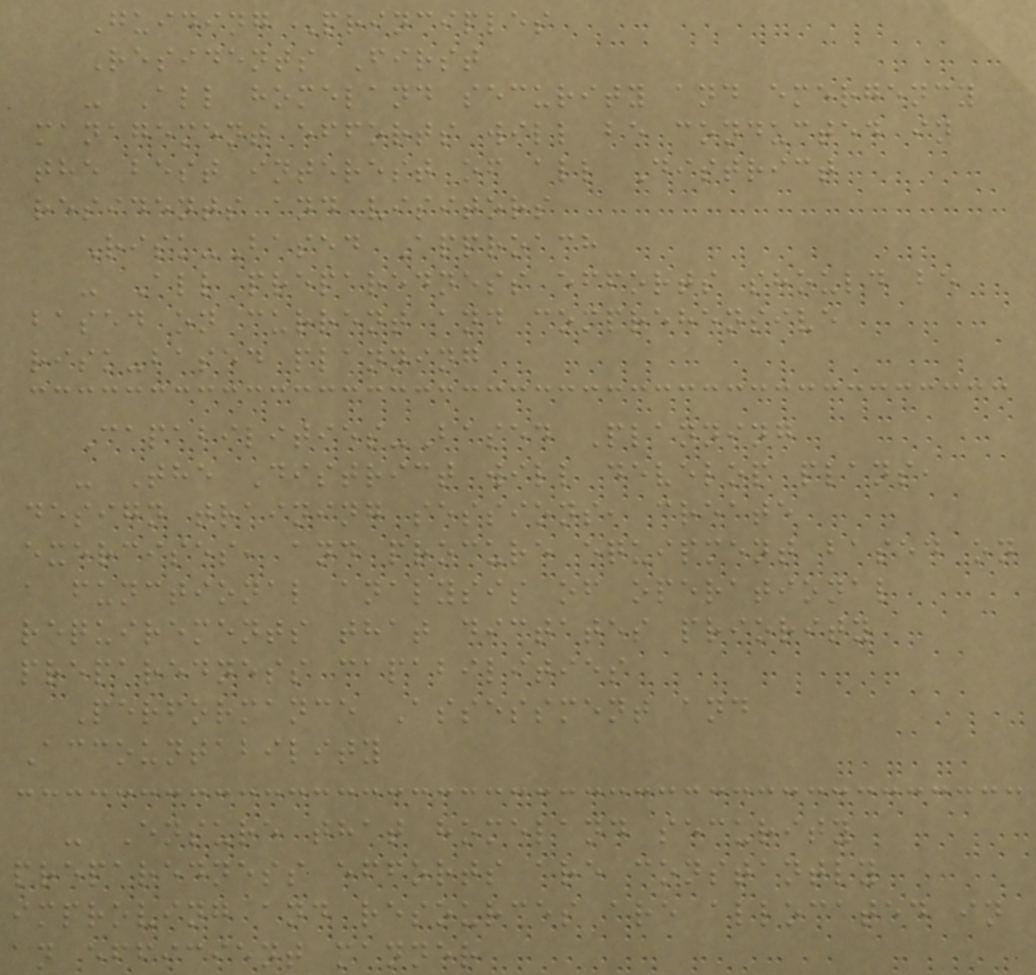Guiding Principles
Residents First
- All homeland security and emergency
management efforts will be conducted in
the best interest of all District
residents and visitors
Risk-Based Approach
- All preparedness efforts should be
based on current and comprehensive
risk-based planning
Capabilities-Based Planning
- The District will develop plans,
design training sessions, create
exercises, and procure equipment based on
a functional analysis of operational
requirements that dictates priority
preparedness capabilities
Performance Assessment and
Accountability
- Ensure that homeland security
preparedness efforts are constantly
improving and resources are allocated in
an efficient manner
